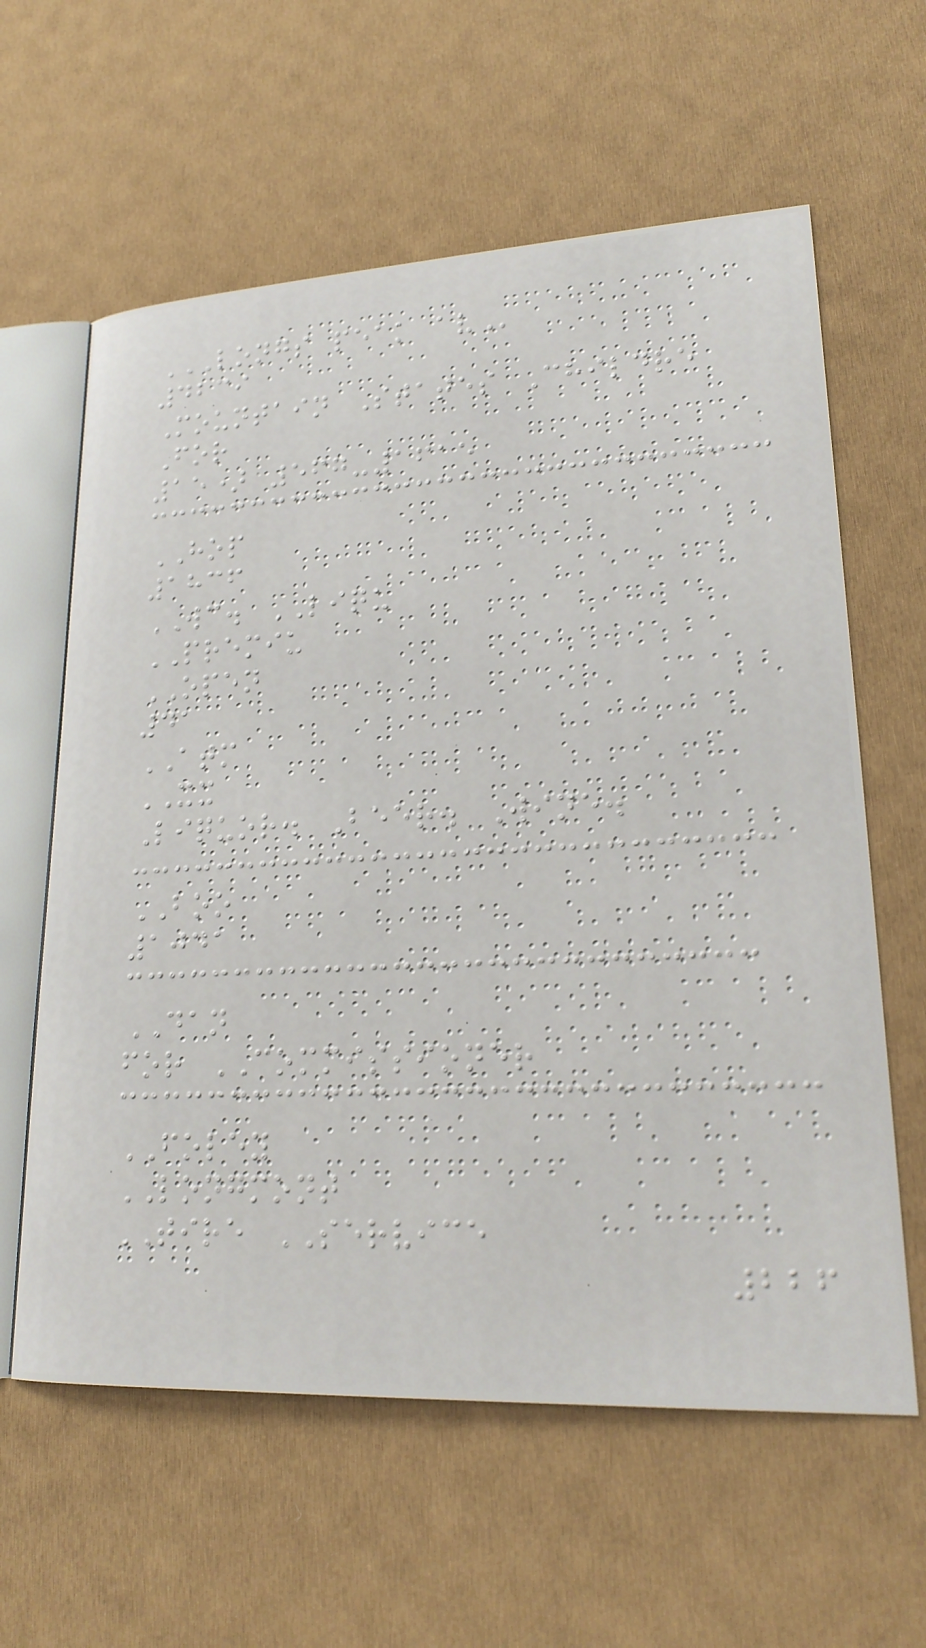LONGS PEAK AV
4239
Mountain States Childre
For
15) 567-1615
HOP
1836
WC. LIQU
PREMIU
OPEN
41
ATM
XX
Liquor. Beer. Wine.
BOO
1041
DAN
for COMMISSIONER
FOLEY
LONGMONT
TIRE SERVICE
226
